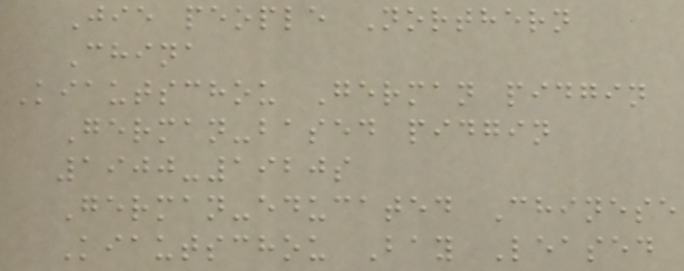Jie people Northern
China
Kiautschou German pidgin
German-based pidgin
1900-1920s
German-educated Chinese
Kiautschou Bay Leased
